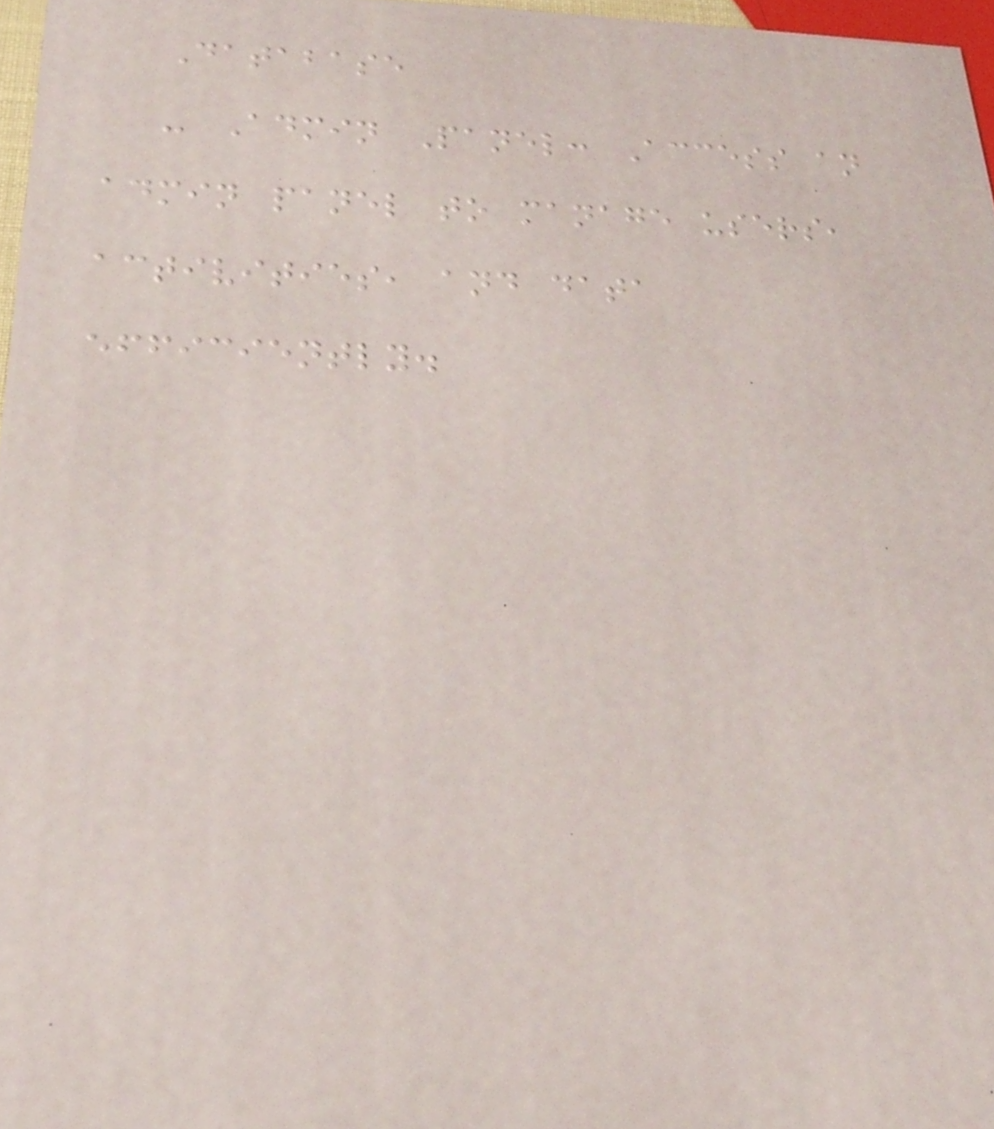Database
- Admin Panel: Access an
admin panel to manage users,
activities, and data
efficiently.
